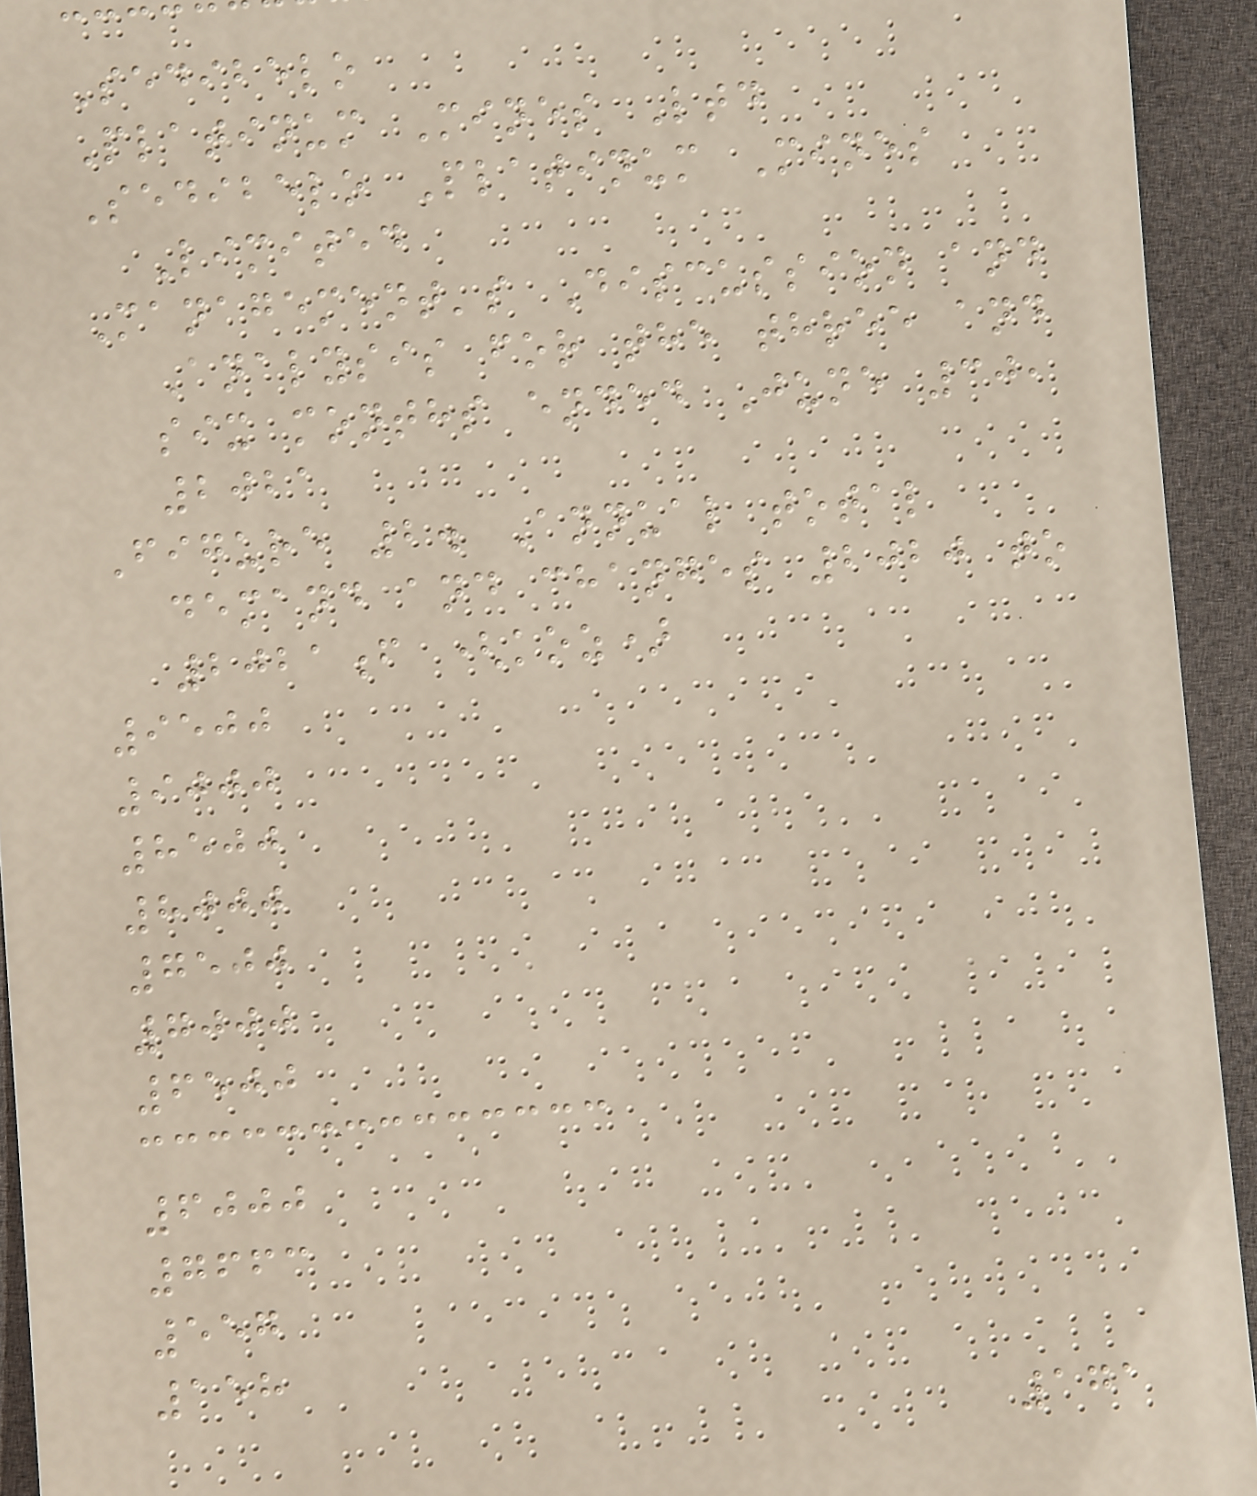Sedibelo
Platinum Mines Ltd
Sedibelo Platinum Mines
Limited
Management's Discussion and
Analysis for the three and
six months ended June 30,
2021
Figure 2. Annual total
demand and changes 2020 to
2021f (koz)
9500
9000
8500
8000
7500
7000
6500
6000
7663
557
158
171
